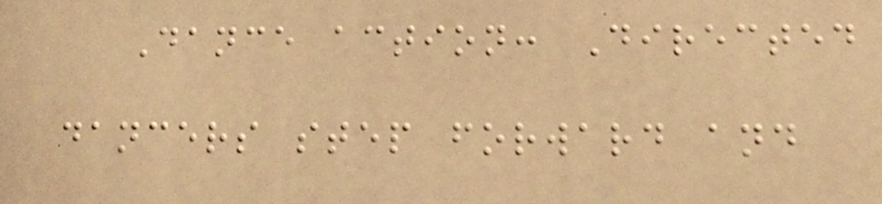Dance action: Directed
dancers step forward and
